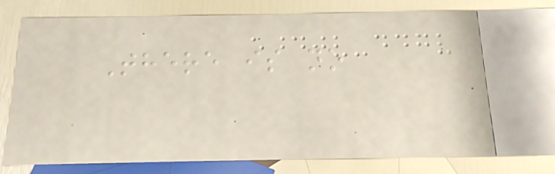There is no
